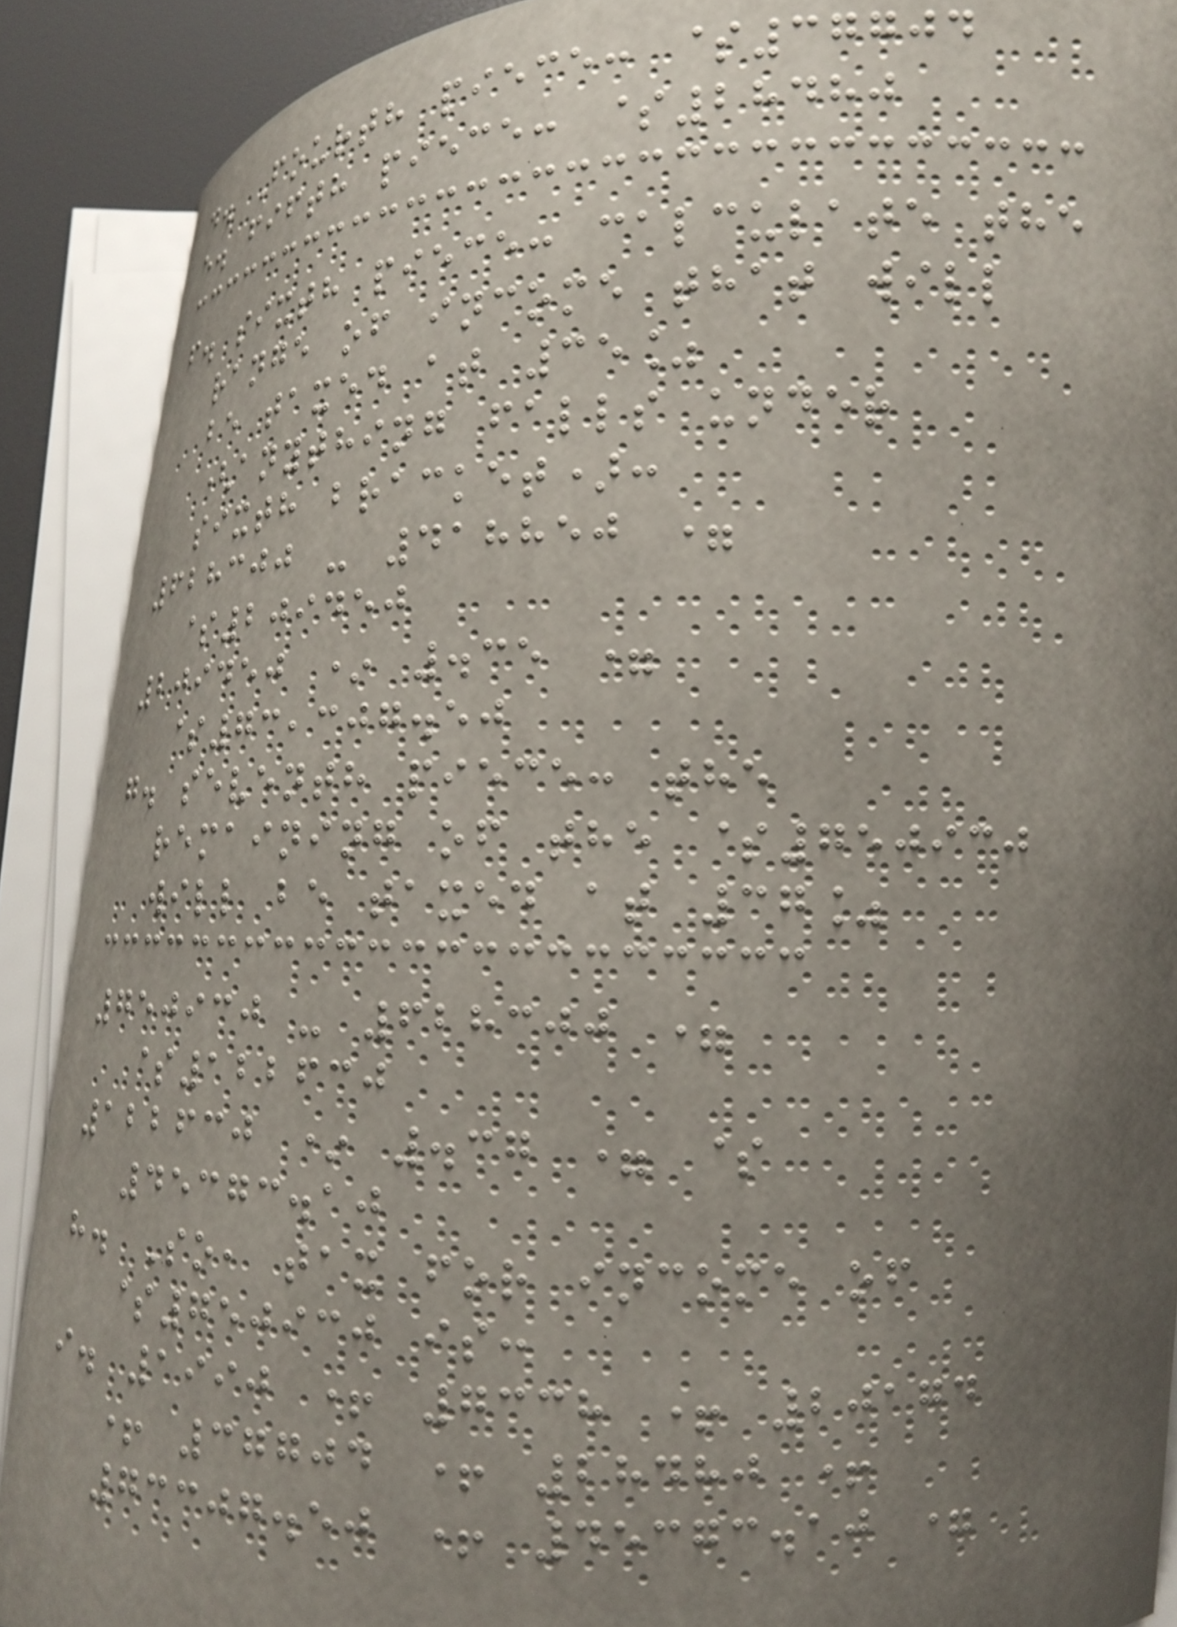d. Fourth piece: $37704
e. fifth piece: $28480
f. sixth piece: calculate the
range of income that will
be taxed at 35%
(anything falls under
sixth bracket):
628300 - 418850 =
$209450
209450 * .35 =
$73,307.50
g. seventh piece: the
remaining of the $750930
will be taxed at 37%
750930 - 628300 =
$122630
122630 * .37 = $
45373.10
h. So, tax for income of
$750930 is:
i. 1990 + 7338 + 20174
+ 37704 + 28480 +
73307.50 + 45373.10 =
